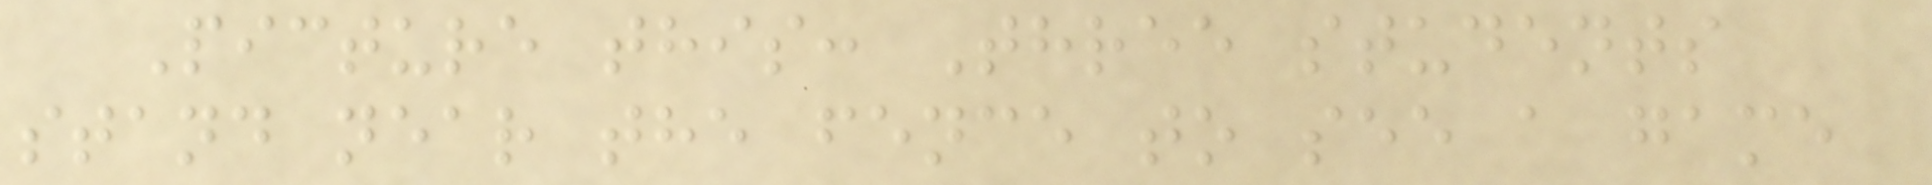Picture this: Three students
stand near the fence to see a game
